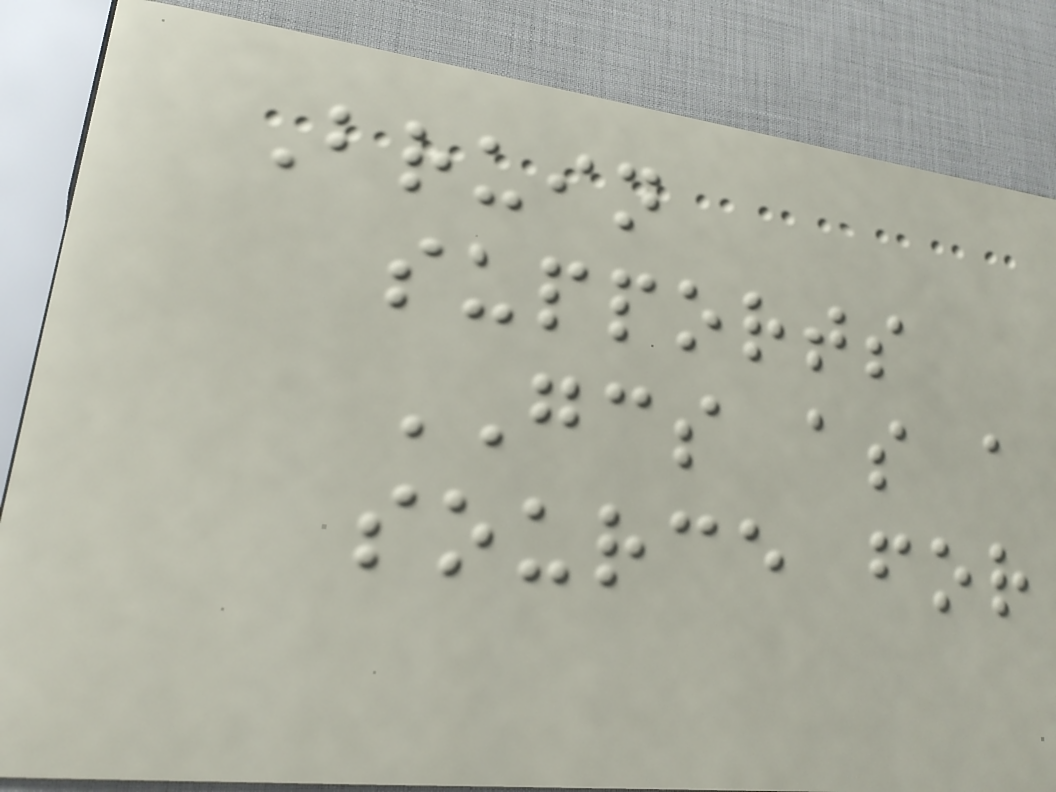Bruin
supports
GCS as a
source for
